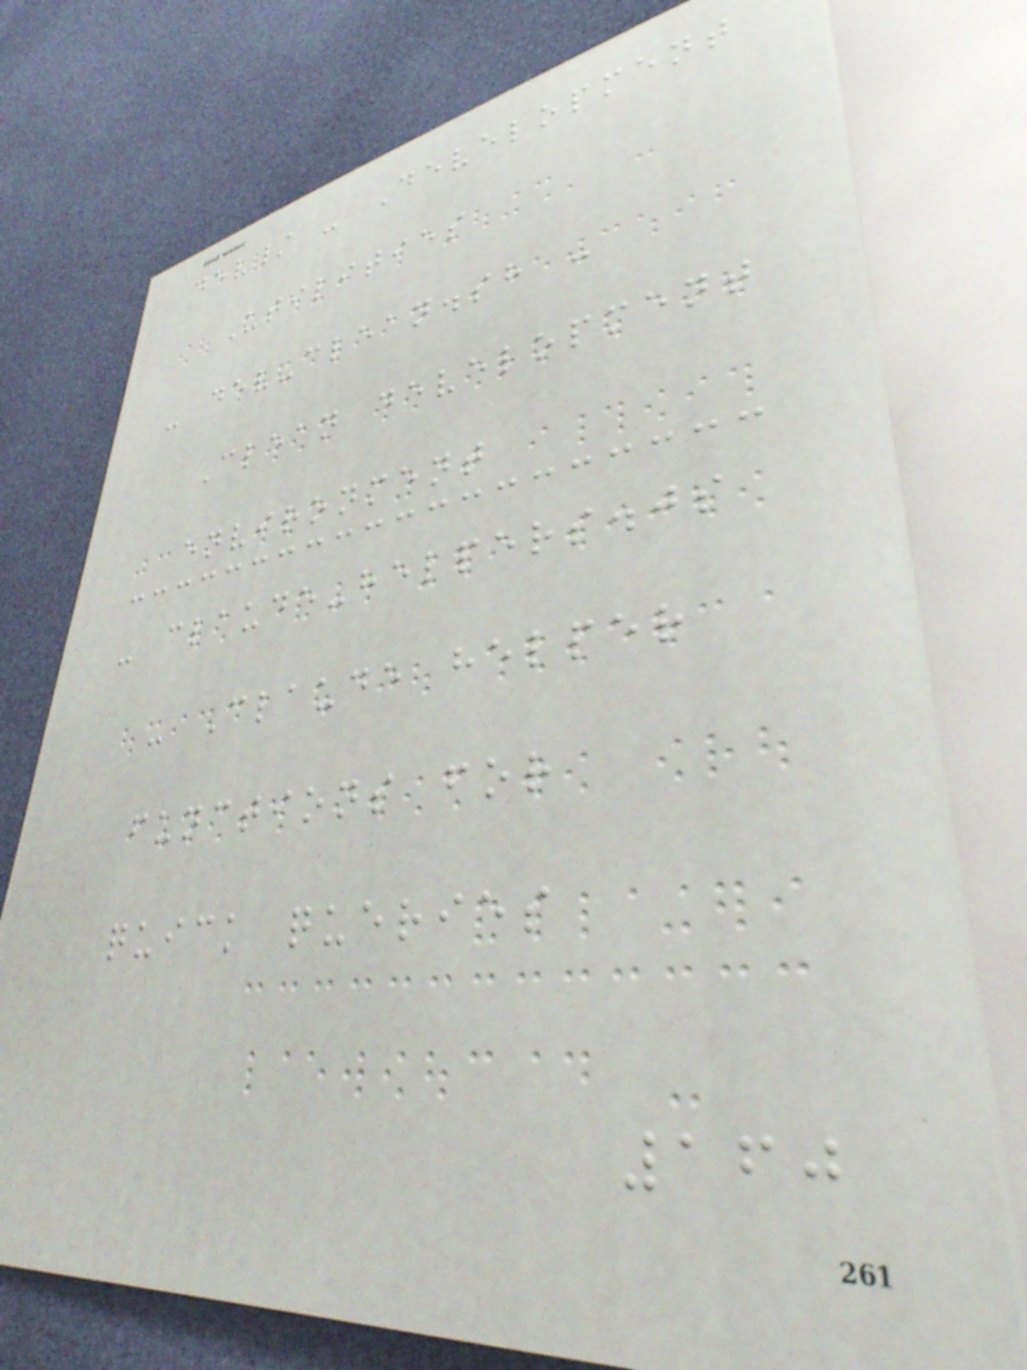dev/ - Development
Utilities
- dev-clean.sh -
Clean development
environment
- claude-helpers.js
- Claude helper
functions for
quick queries
160
